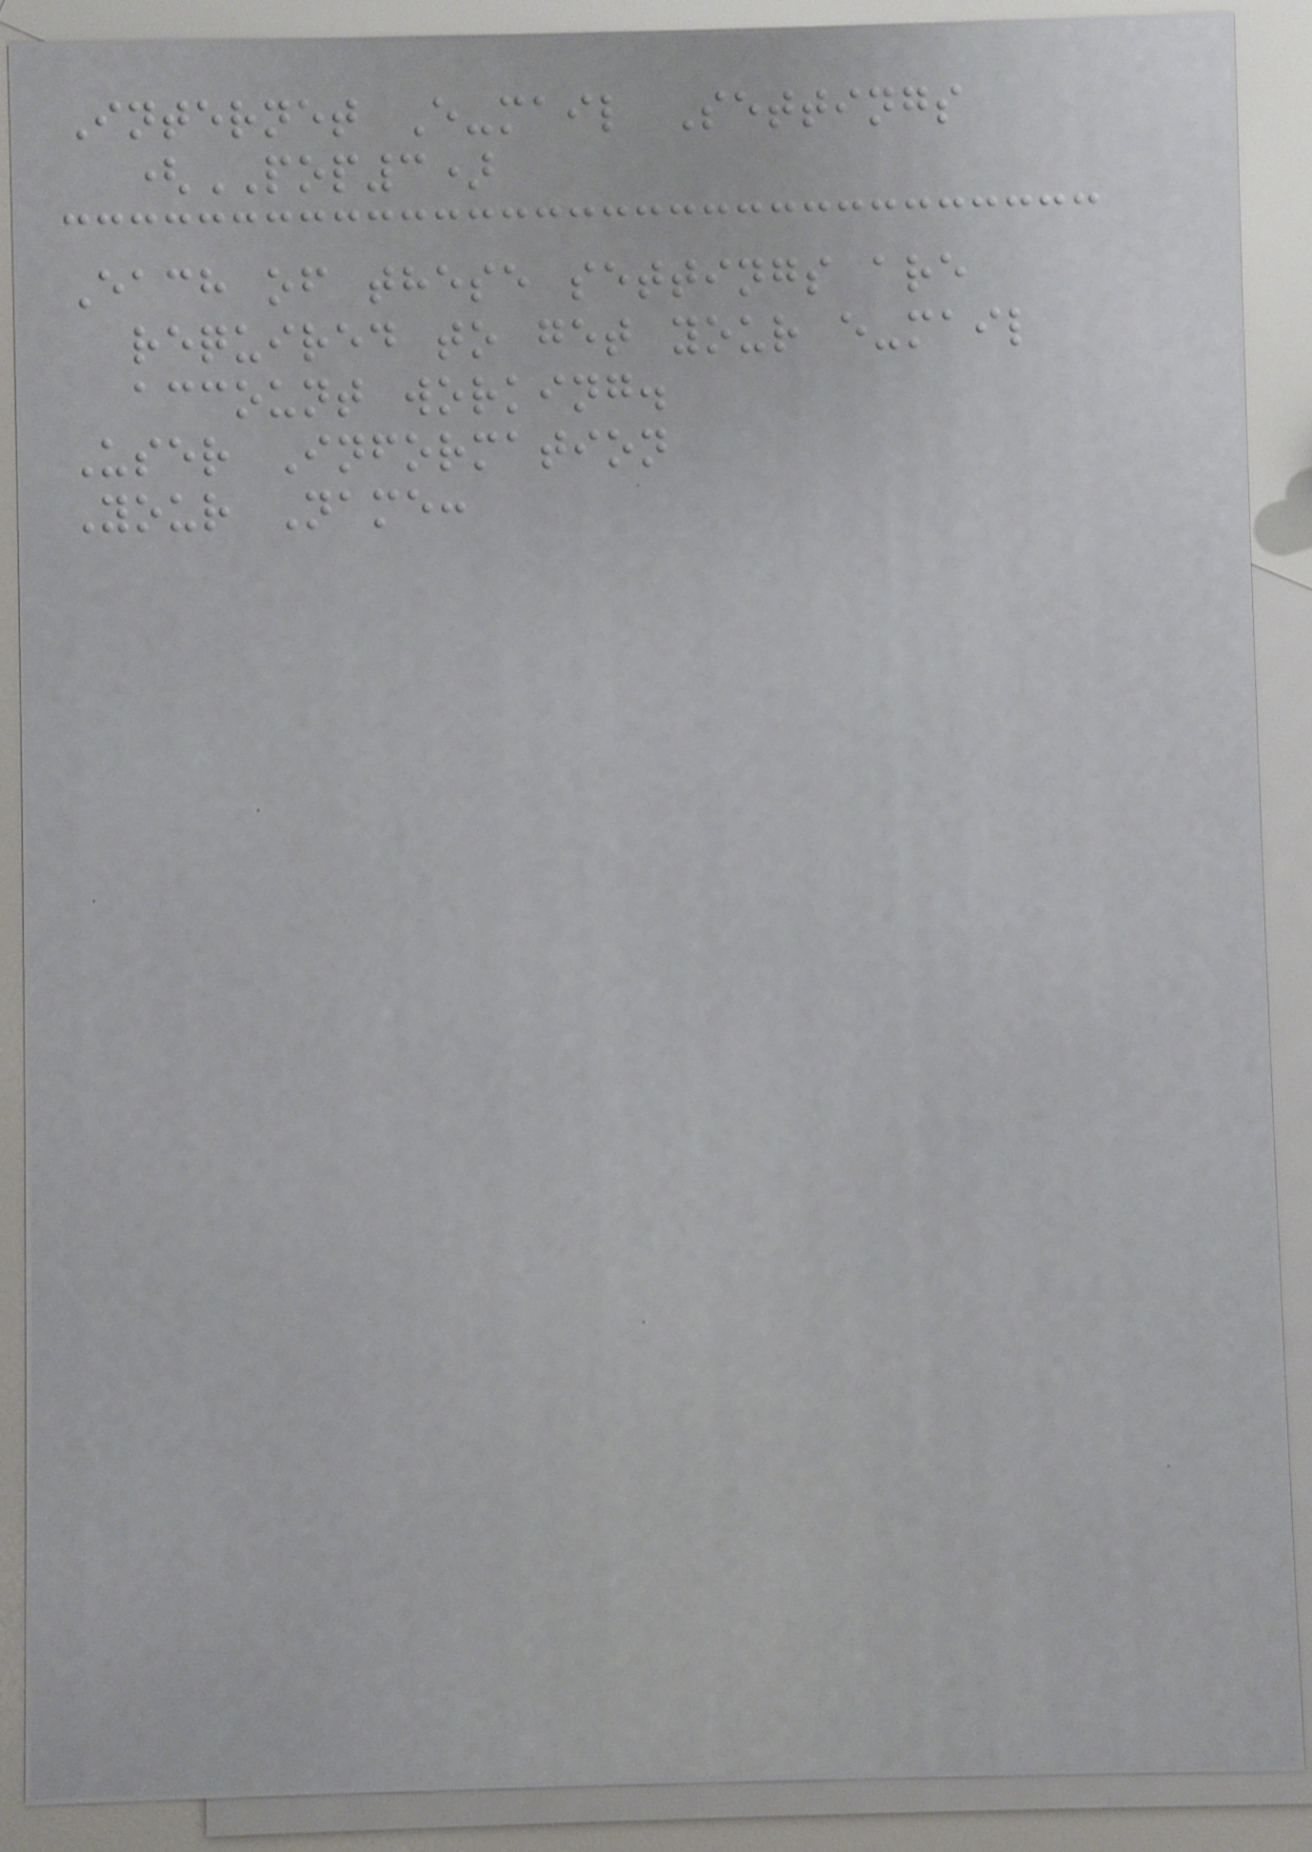Internet E-mail Settings
(POP3)
Each of these settings are
required to get your e-mail
account working.
User Information
Your Name:
